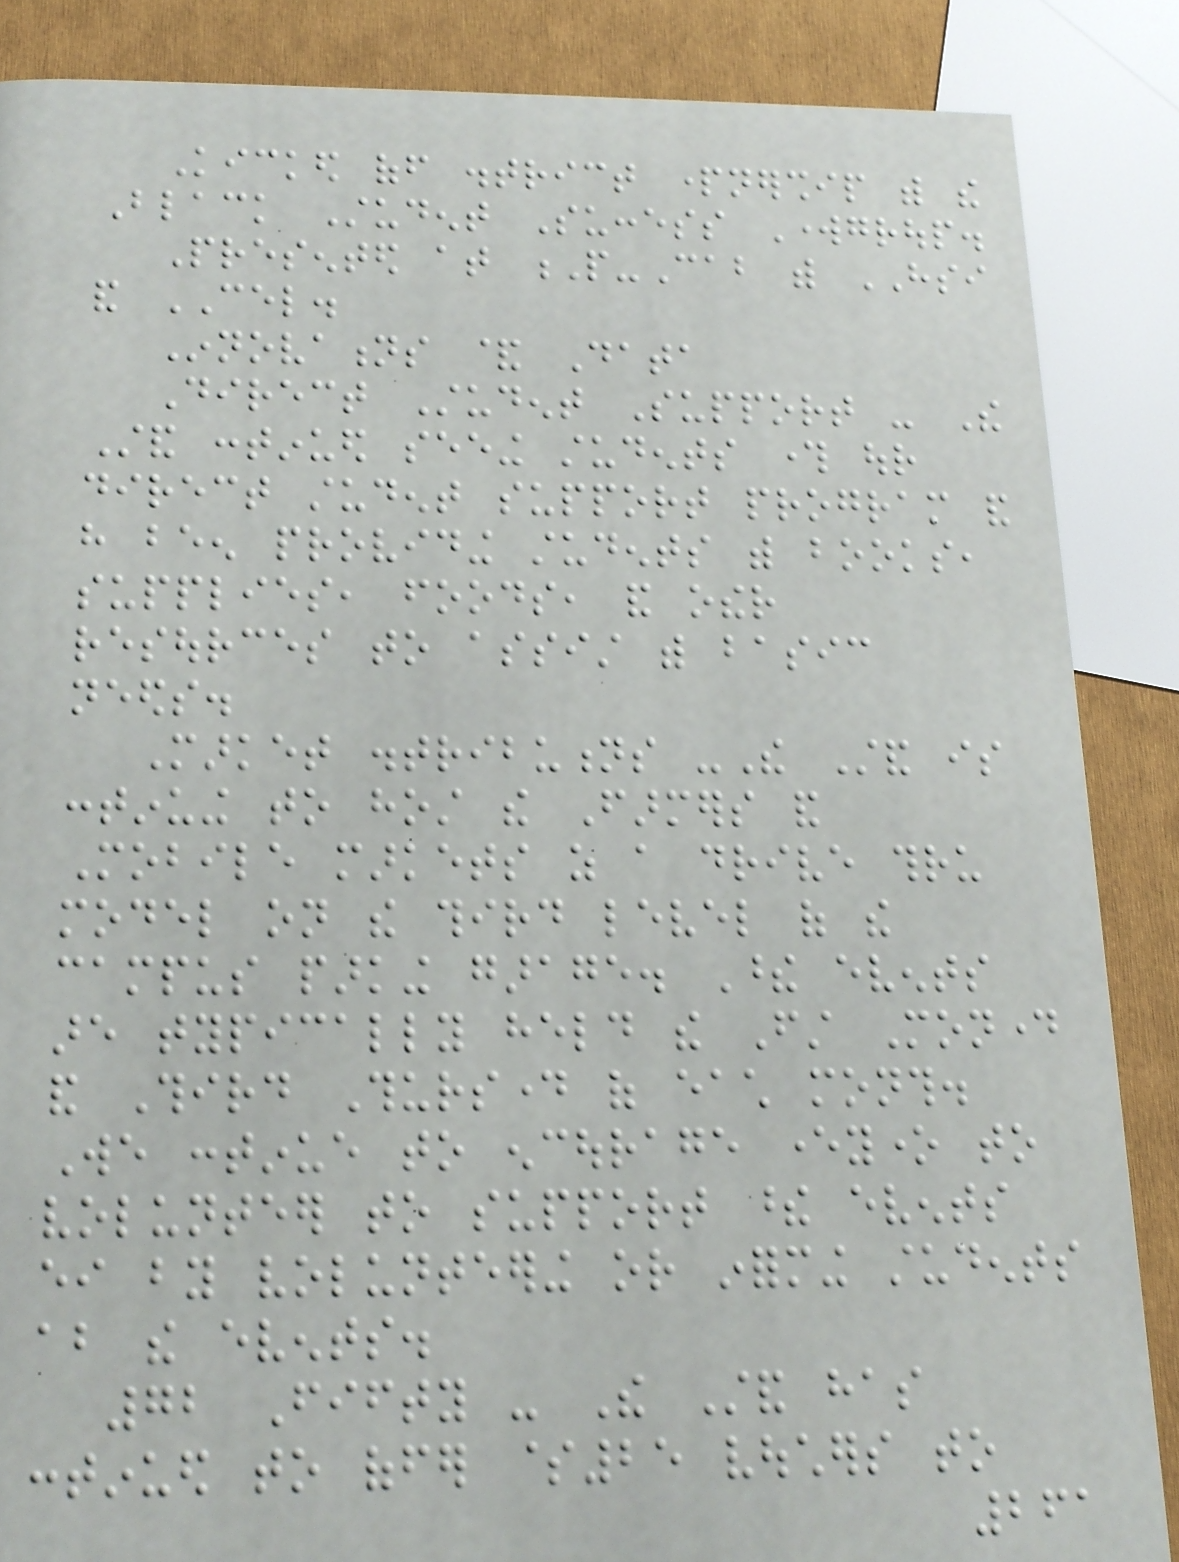Kicked off district partnership with the
Black Student Success Workgroup.
Presented at P-Cab with HSI
and CEL.
Innovations & Data
Direct Student Support - The
Stand continued seeing students through our
direct student support program and
have been providing students with books,
supplies, foods, and other
resources to assist with basic
needs.
Market distributions -The Stand is
continuing to host the Farmers and
Mobile markets as a drive thru
model on the third level of the
campus parking garage. These events
are typically held the First Monday
and Third Thursday of each month.
We continue to encourage everyone to
volunteer to support these events
either by volunteering or informing students
about the events.
72 Fifty - The Stand has
continued to offer $25 vouchers to
261
